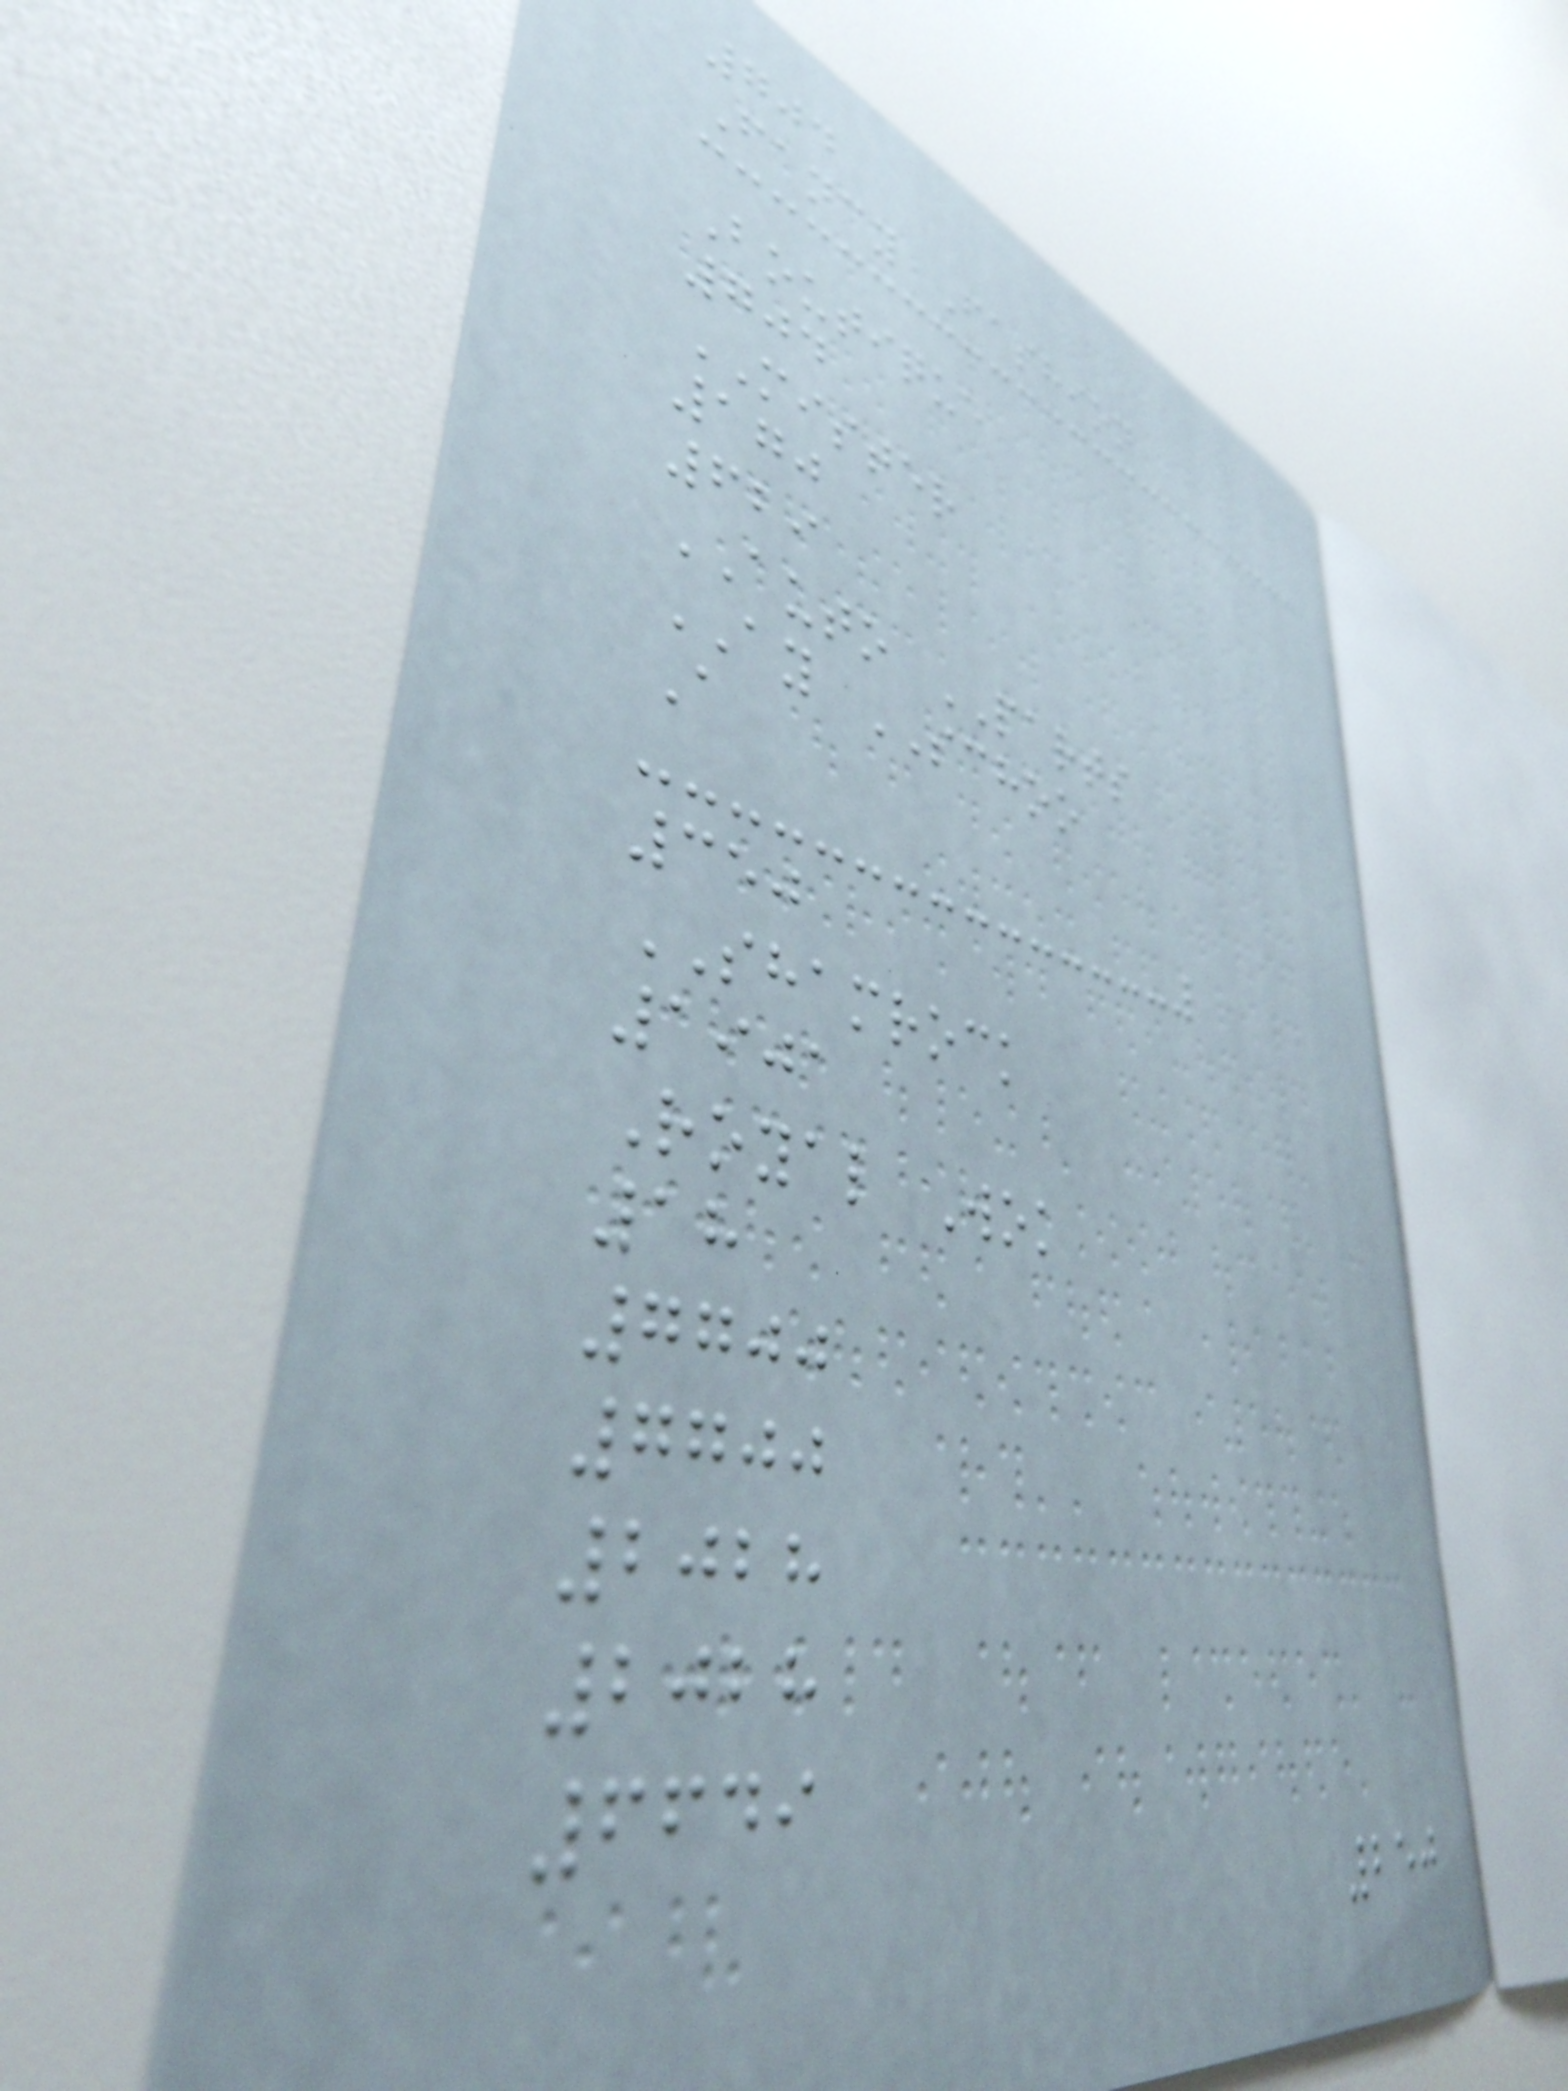704
Fancy Fashion
Boutique
704
MISTER
170
629
AUTO PARTS
AY SCHOO
A
350
SHAMROCK
1901
Royal Wok
18
7700
7700
2028
2028
6649
250
